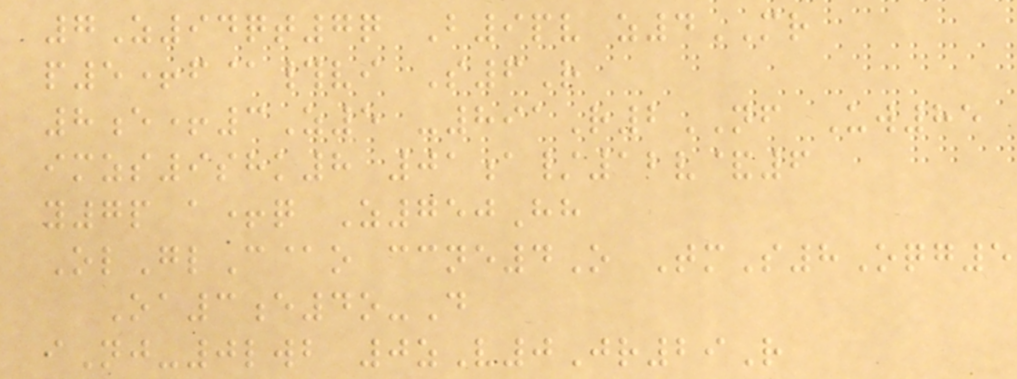7Z94qt7q B9pv z4MR
p5+f@#vi S6R
8e+3Z5 -891R2NF Uw85
imzs9shk8 01a/12v&6
y7p a+q Z750Hh
OlGlC@o ccne4O TmS8Oqg5
Oa3e4o-D
iNj-0lwb 0zV0Jr29R
